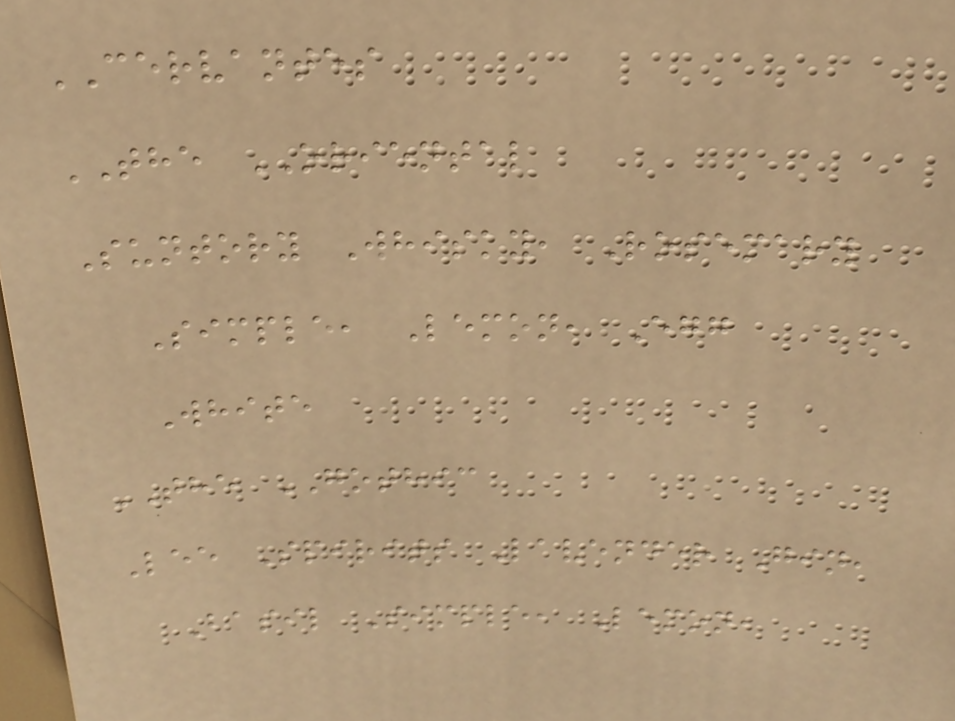CERVANTES
THE ORIENTAL
Suntory Whisky, Rosemary
Simple, Lemon, Egg
White
THE GOTHIC
Lee Spirits Lavender Gin,
Basil Simple, Lemon,
